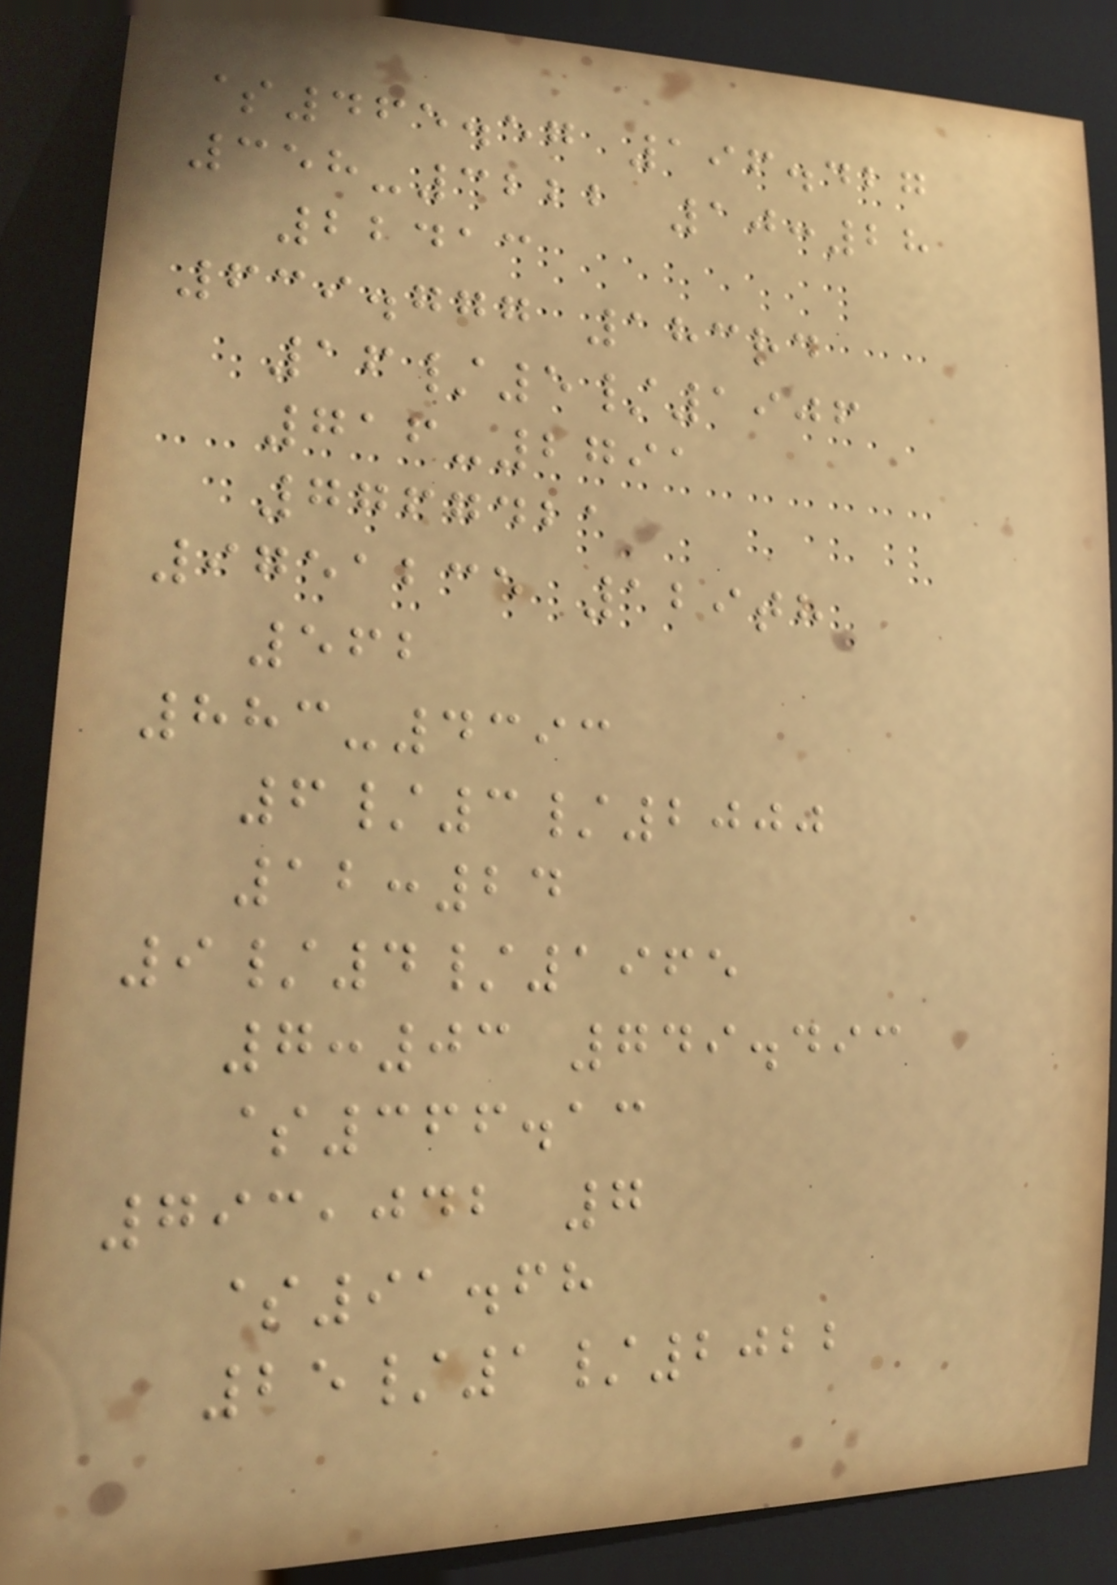$465.57 196.427
358-3222 10:28
22413
639.777 183rd
16/5/1906
716-2791
7767421
9751235 129th
562
883-4393
6/3/2000
12:24
9/4/1965
7:03 749.493
$366.13
793,042 7
$91.68
25/1/2022
